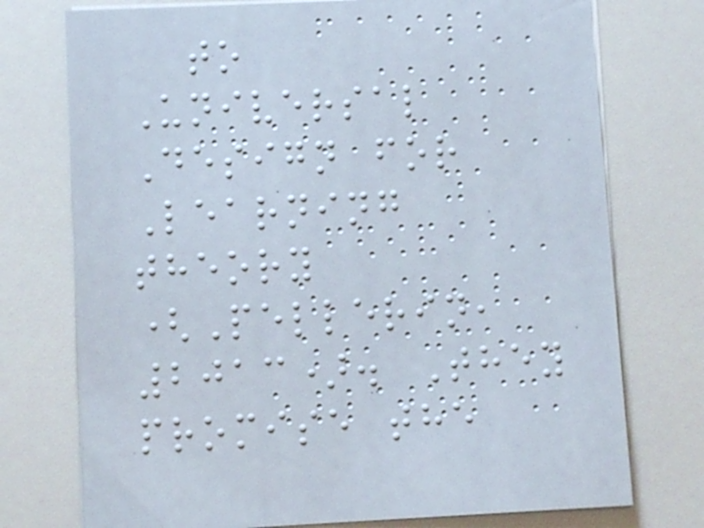to
Universal
Design for
Learning
theory
(Pellerin,
2013). They
promise the
